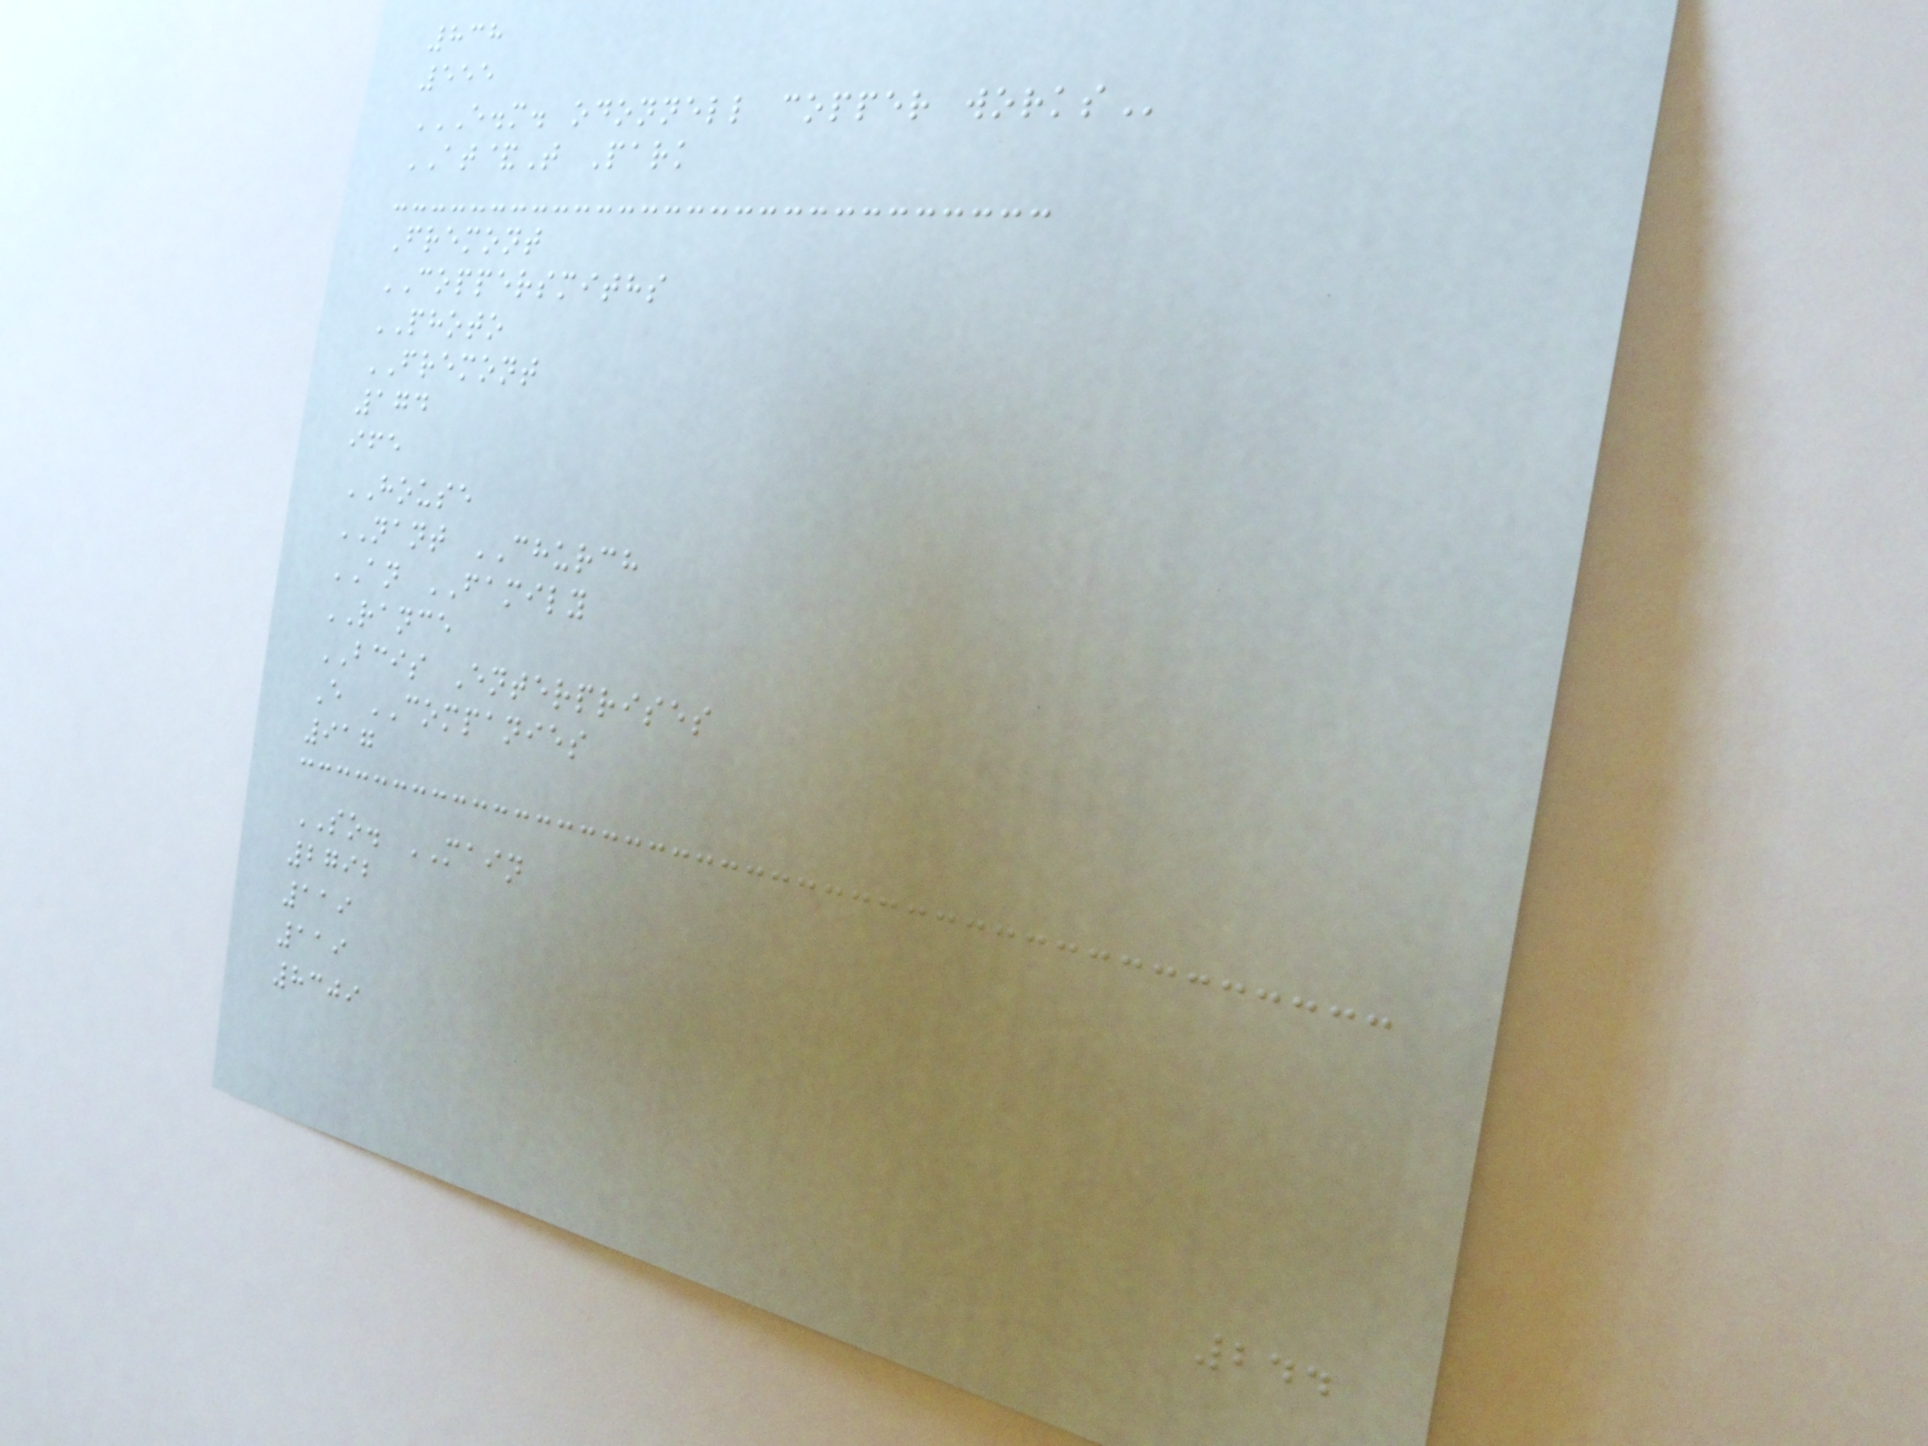838
555
E.M. ODONNELL COPPER WORKS
AT&T Park
Fremont
COPPERSMITHS
PHOTO
FREMONT
174
ife
HOUSE
NANT CHURCH
AN FAMILY
RANCE
BCIS Enterprises
E COMPANIES
917
SO. MAIN
2792
119
119
8309
244
